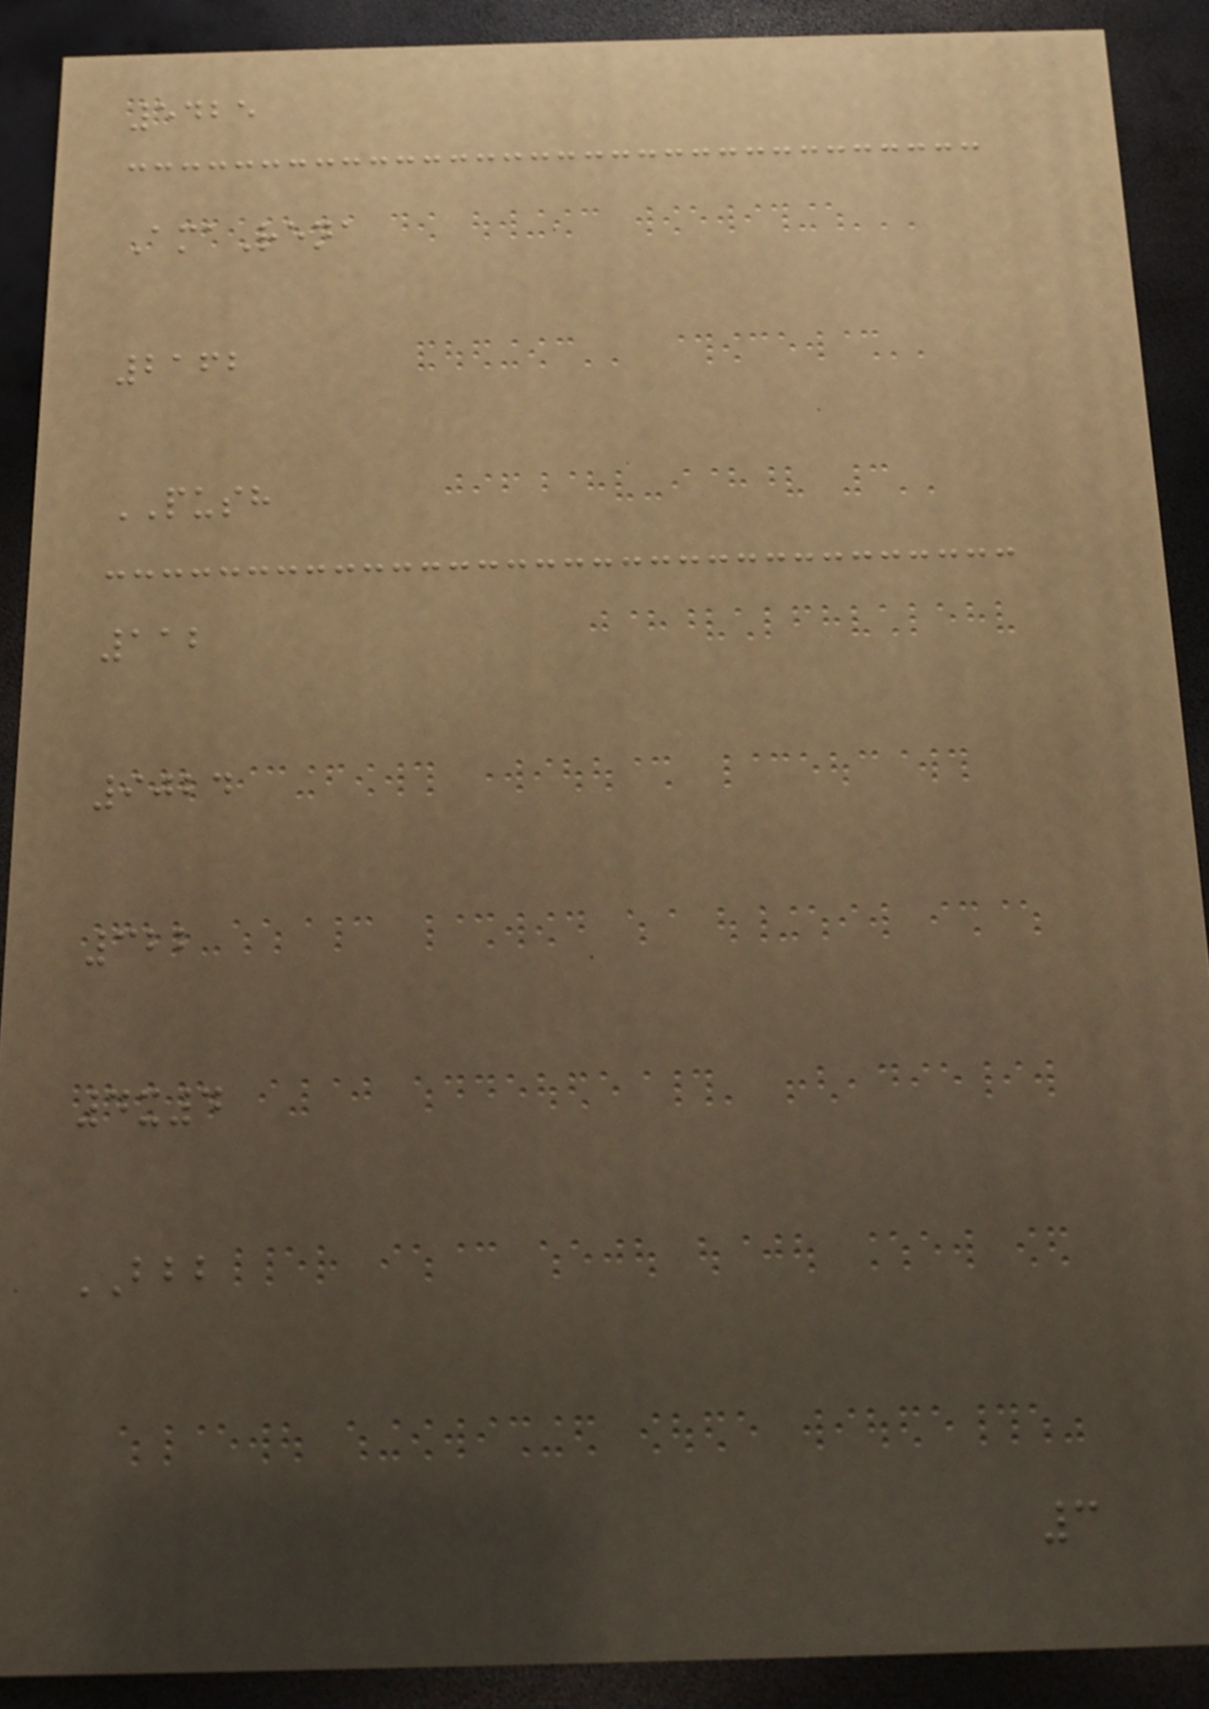5425
AmaRena
2162
PUSH
112
9024
322
4x4
BBB
3
